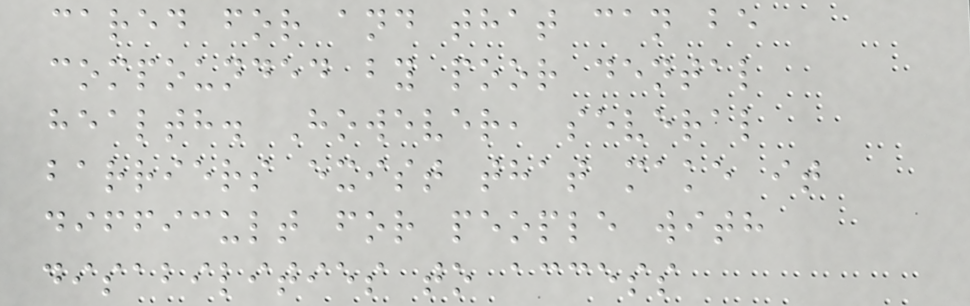cared for and that can be
compounded by poor dental
health. However, several
barriers exist that make it
difficult for people with
disabilities to access
